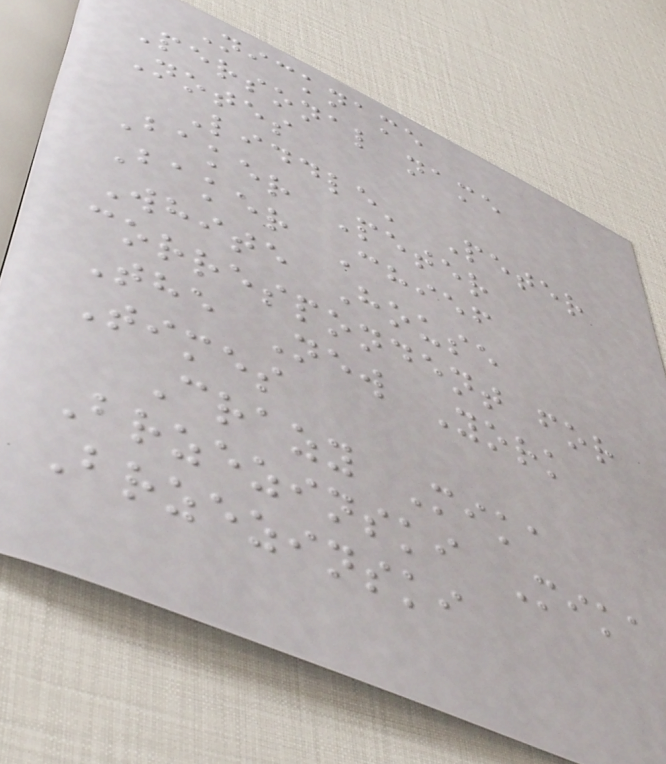Nickname
Personal name
Notes
Liddle' Peter
Baker Peter
Baker Chief
White House
correspondent for
The New York
Times
Crazy Mika
Brzezinski Mika
Brzezinski
